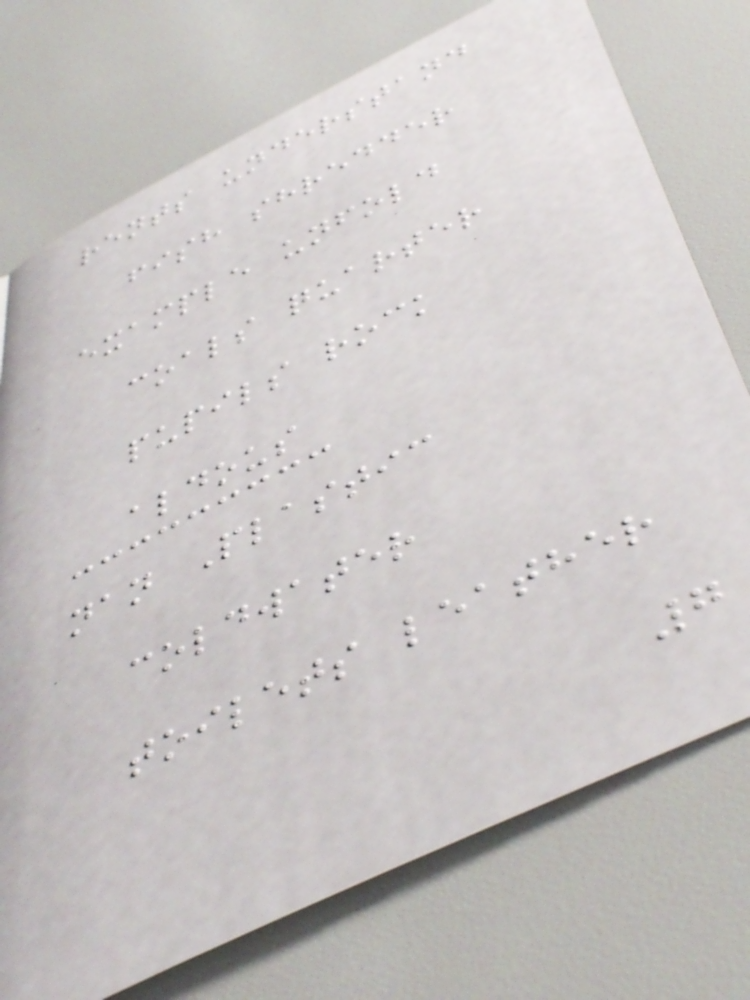rents understand
fish shredder
example unfold
coals quarter
pupils rock
aldous
nan Plastic
coldwater
toilets leather
7
